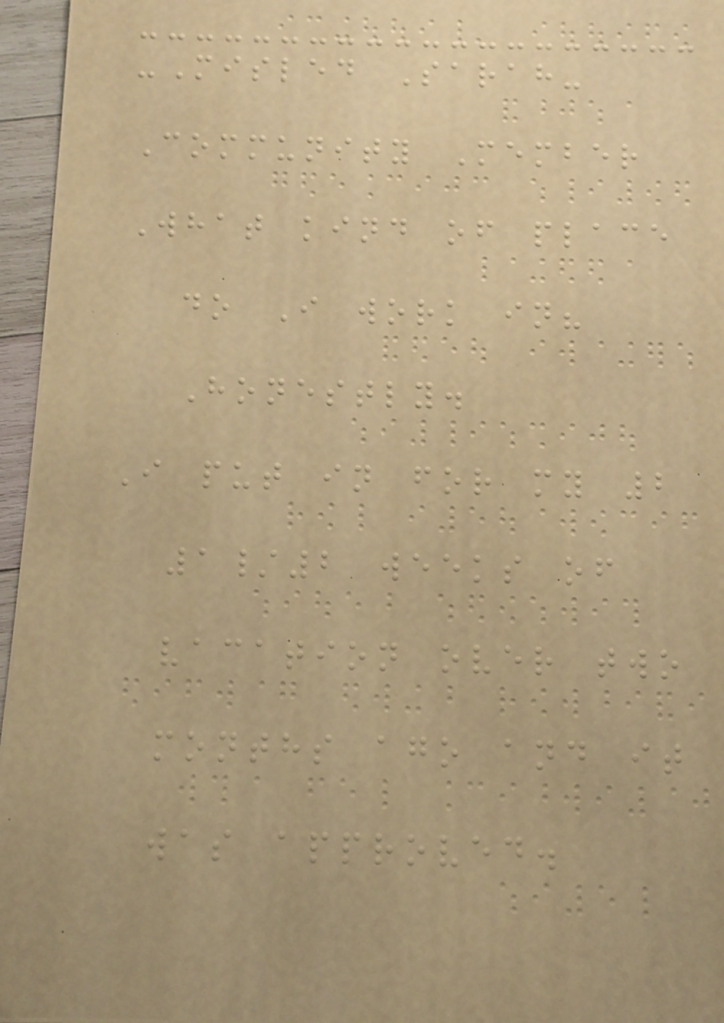-Misled Sarah-
Community Member
What kind of place
do I work in?
Honestly.
I put in for my 2
1/2 weeks of
vacation over two
months ago and it
was approved.
